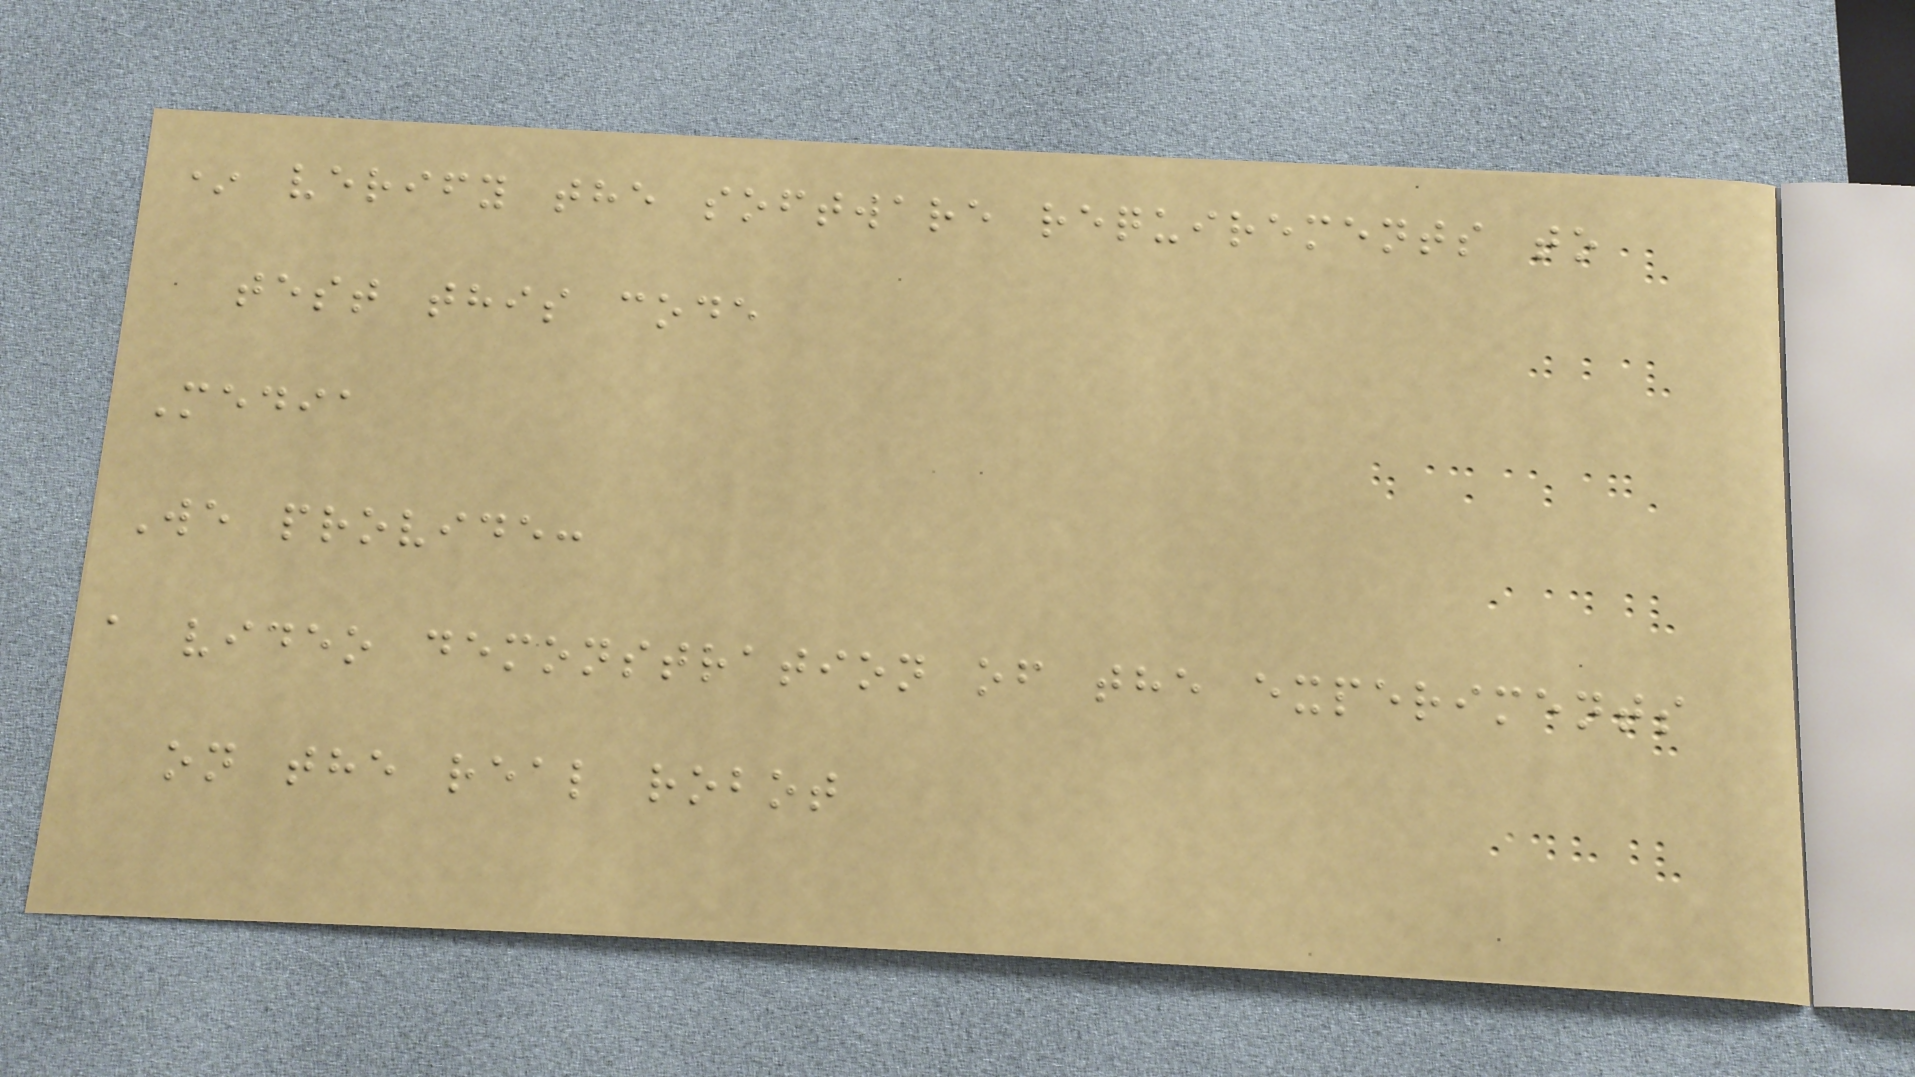* verify the software requirements to
test this code
Media
We provide:
a video demonstration of the experiments
on the real robot
